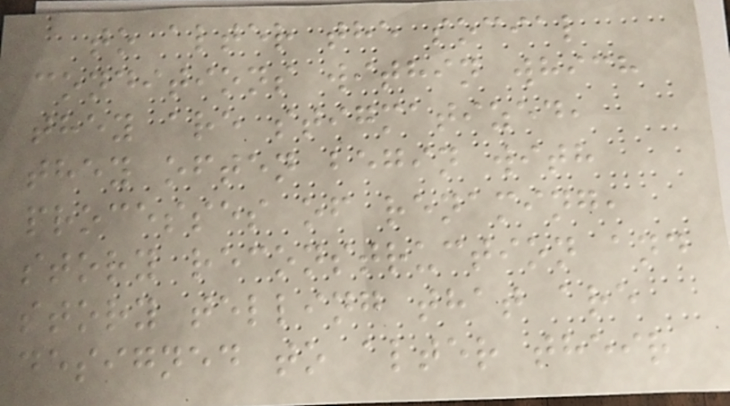to alter the social
conditions within which
they are stigmatized,
they often begin with
processes of renaming,
story reconstruction and
story telling that are
designed to alter their
